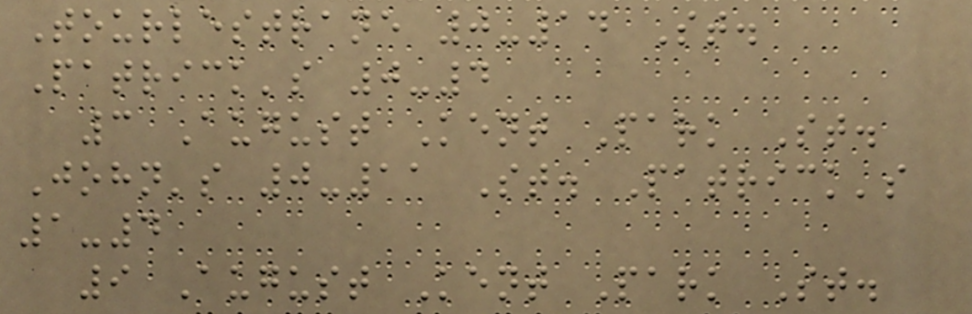Tourlestrane 0-14 St.
Patrick's 0-4
3 August Kent Park St.
John's 0-11 St. Patrick's
1-4
9 August Kent Park St.
